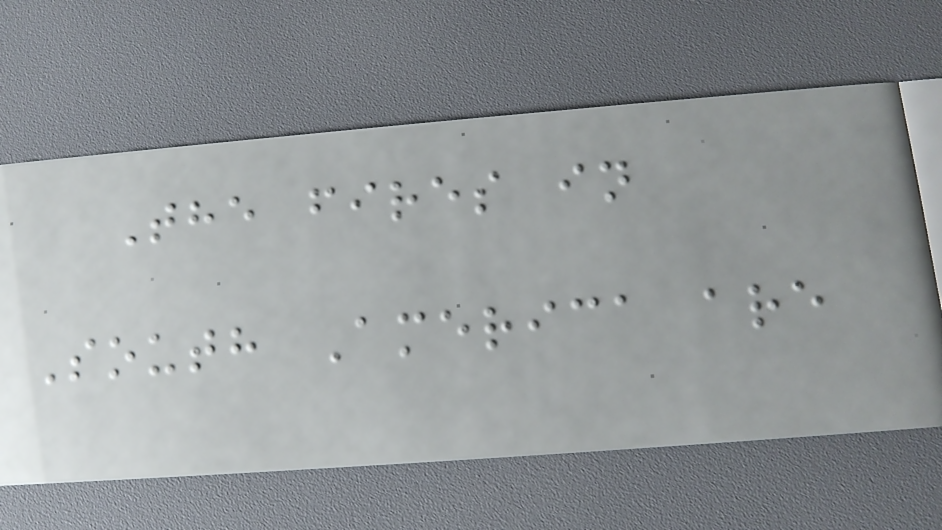The fires in
South America are
